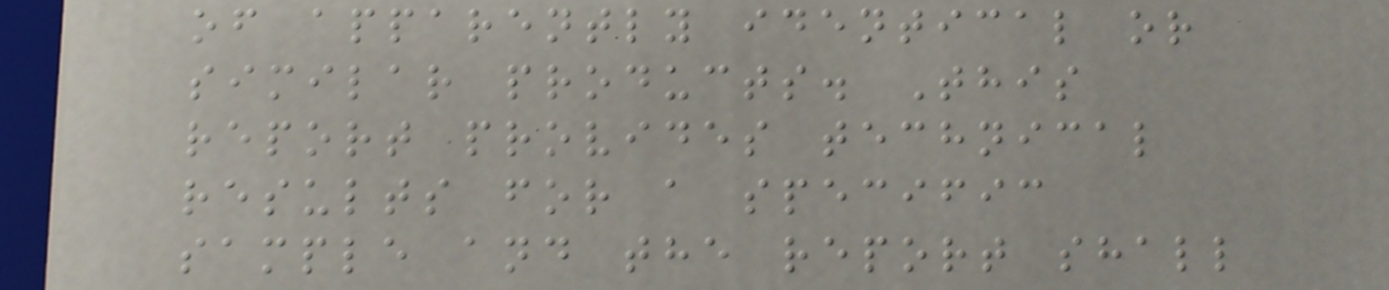of apparently identical or
similar products. This
report provides technical
results for a specific
sample and the report shall
